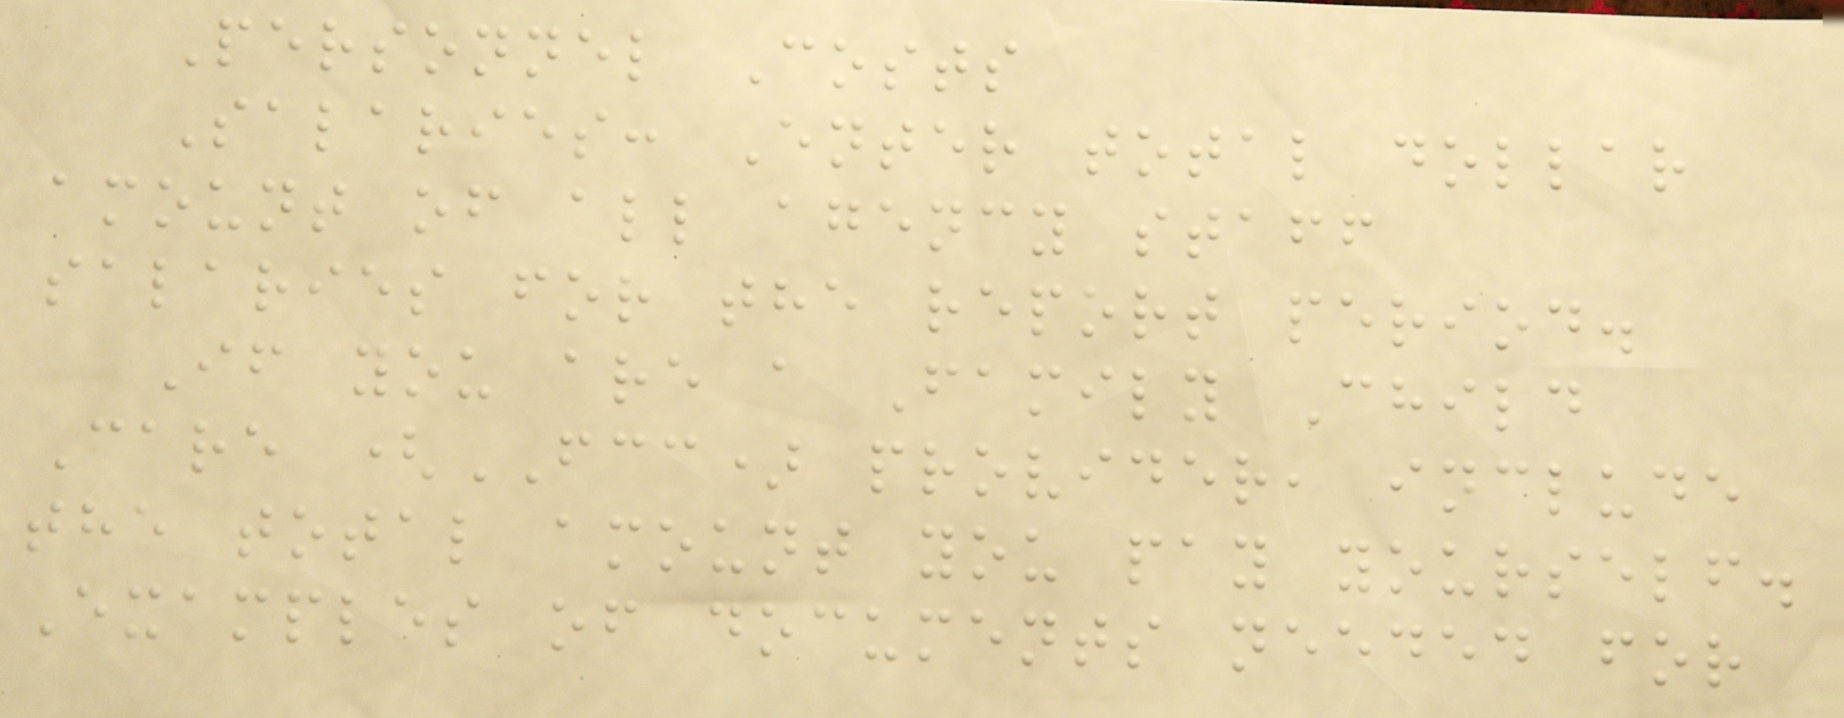Personnel Costs
Salaries: Enter total dollar
amount of all agency staff
salaries for the report period.
If you are a Family Child
Care (FCC) provider, include
the total amount you pay yourself.
Examples of documents needed for
